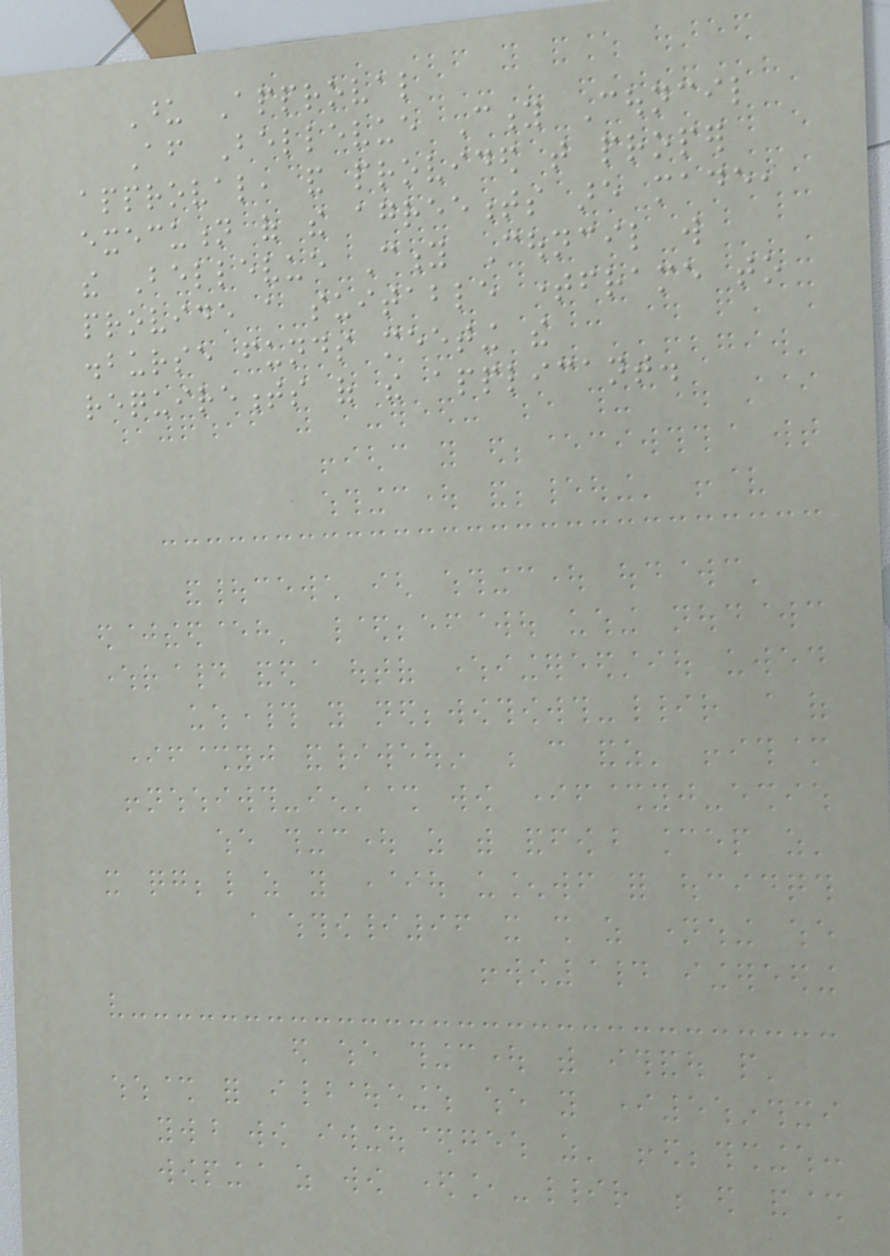Upon Approval
After Bellevue City Council
approval, and provided that proper
execution of the agreements are made,
the Bellevue City Council will
provide a suitable timeframe to
disburse funds meeting the
requirements of the applicant.
